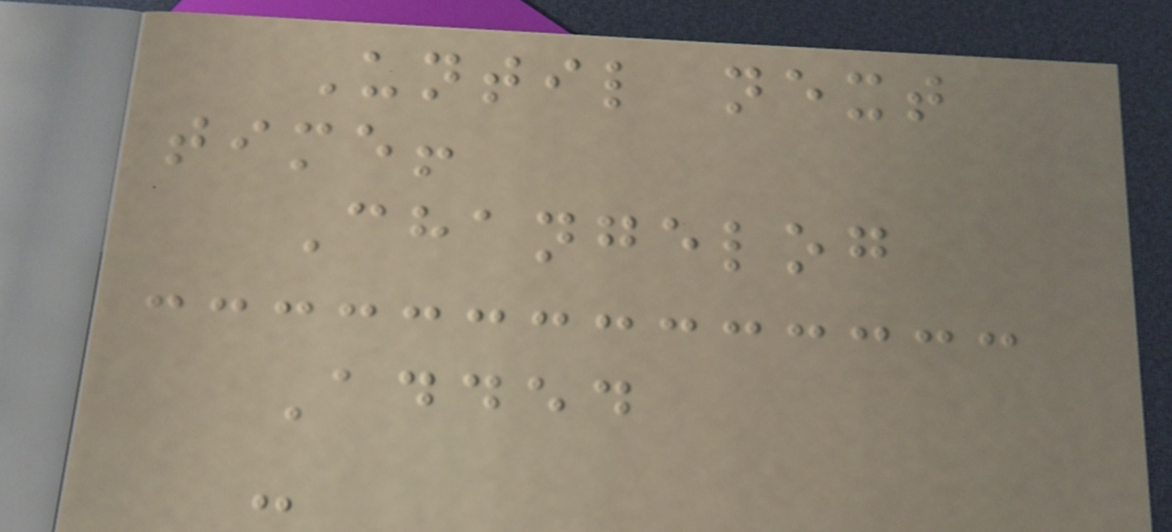Until next
time!
Changelog
Added
-
